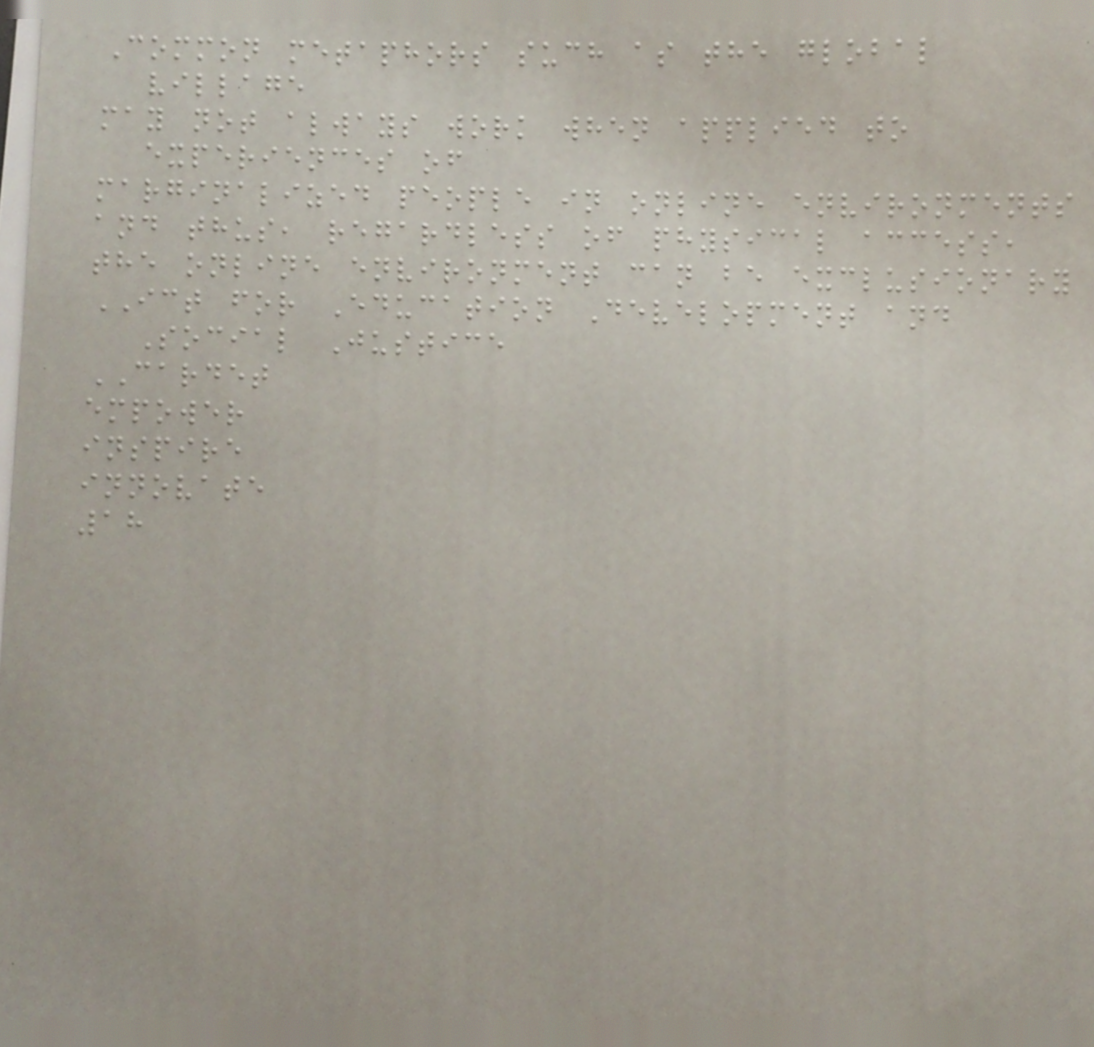Common metaphors such as the global
village
may not always work when applied to
experiences of
marginalized people in online environments
and thus, regardless of physical access,
the online environment can be exclusionary
ICT for Education Development and
Social Justice
CARDET
empower
inspire
innovate
18
